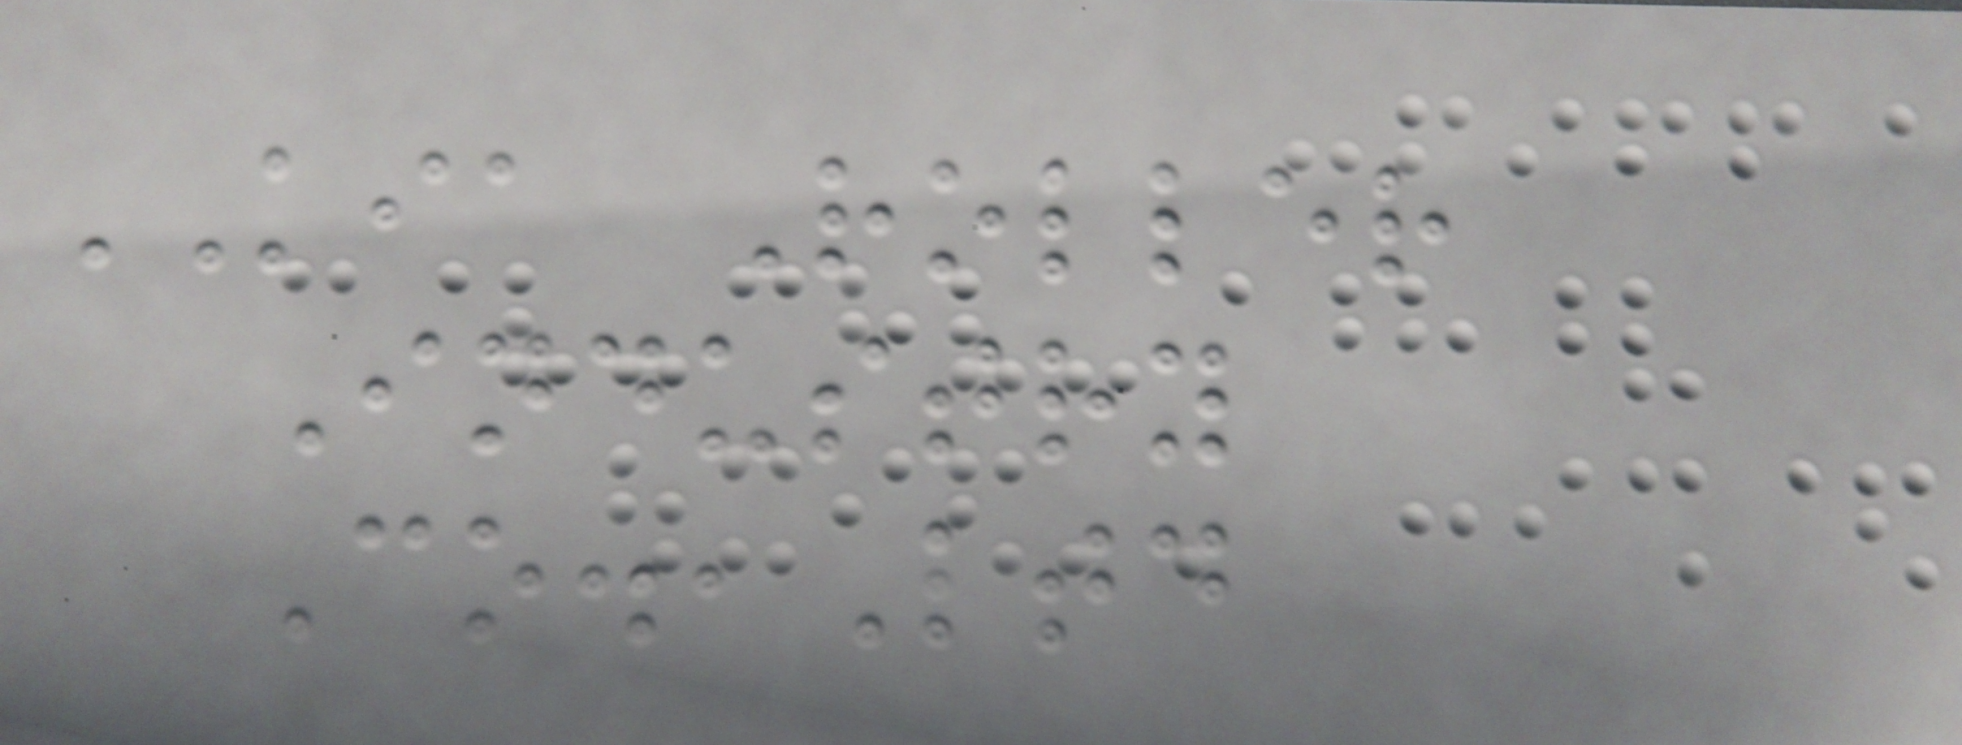KIA Roller
Industry
Co.,Ltd
